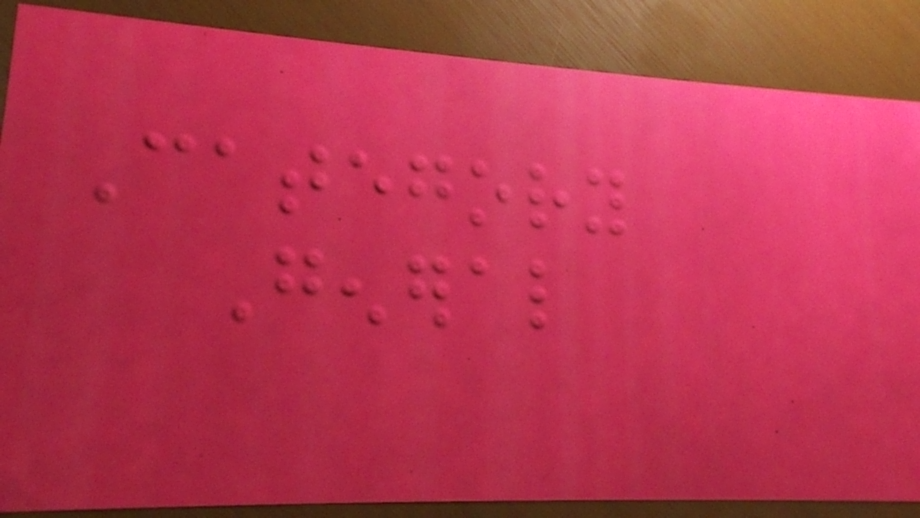Category
General
